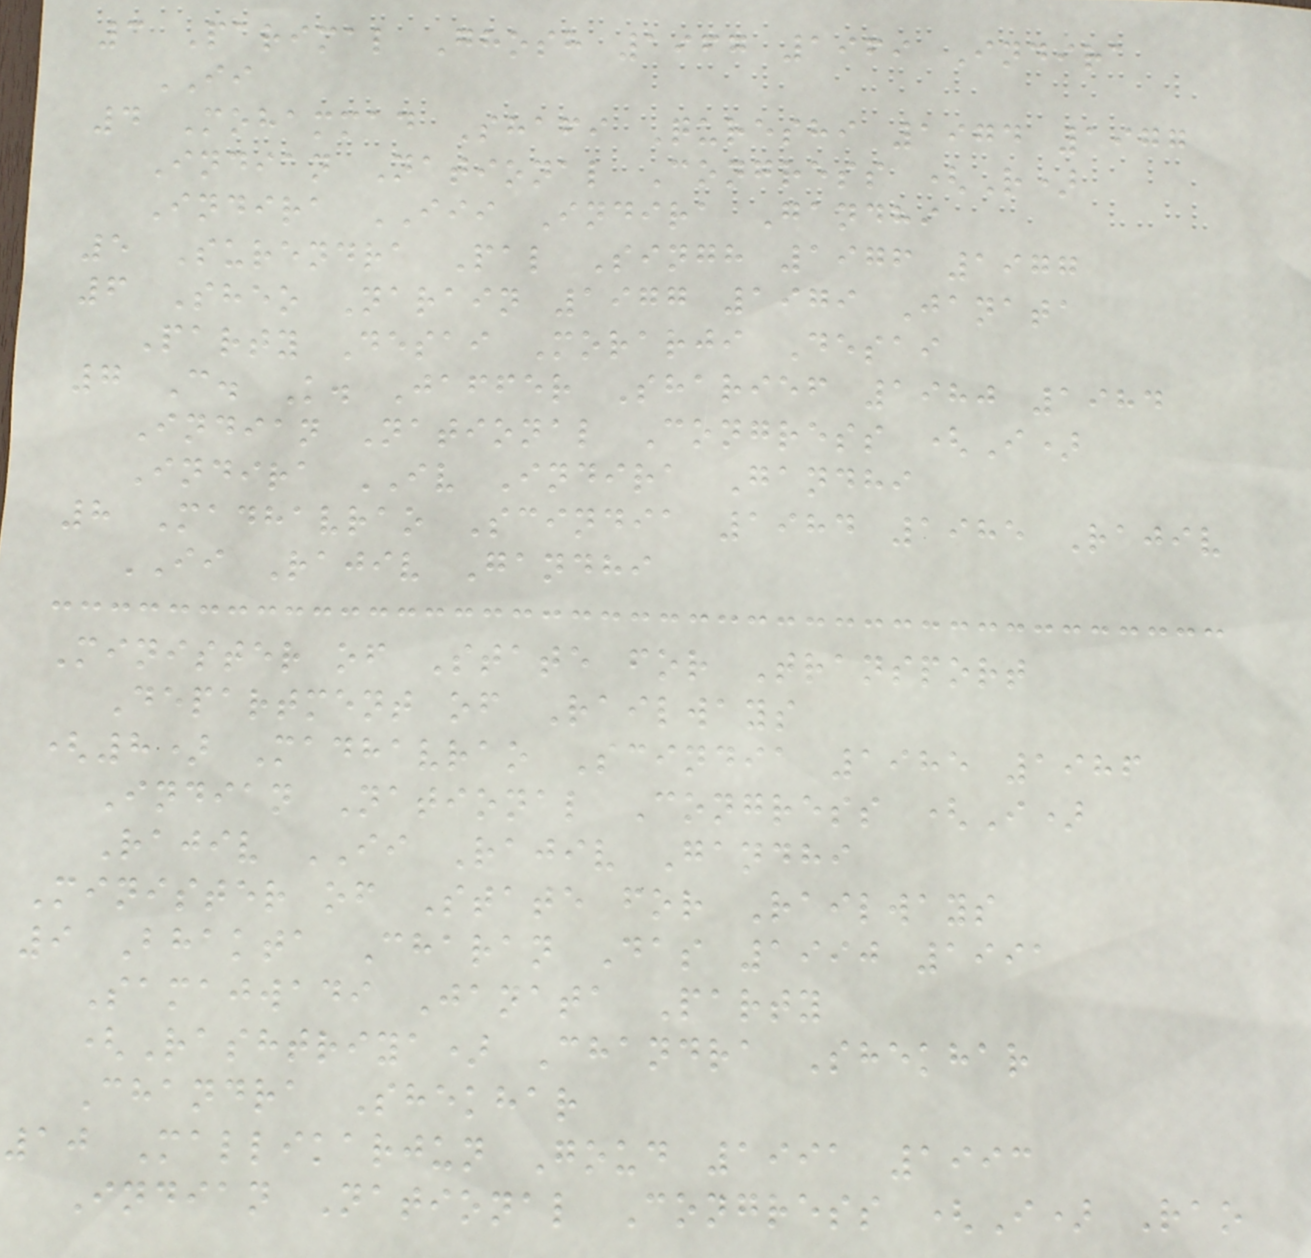3 Parimal Ghosh 1967 1969 Indira
II
4 Mohammad Shafi Qureshi 1974 1977
Indian National Congress (R)
Indira III Indira Gandhi
5 Surendra Pal Singh 1976 1977
6 Sheo Narain 1977 1979 Janata
Party Desai Morarji Desai
7 C. K. Jaffer Sharief 1980 1984
Indian National Congress (I)
Indira IV Indira Gandhi
8 Madhavrao Scindia 1984 1985 Rajiv
II Rajiv Gandhi
Minister of State for Transport
Department of Railways
(8) Madhavrao Scindia 1985 1986
Indian National Congress (I)
Rajiv II Rajiv Gandhi
Minister of State for Railways
9 Bhakta Charan Das 1990 1991
Samajwadi Janata Party
(Rashtriya) Chandra Shekhar
Chandra Shekhar
10 Mallikarjun Goud 1991 1993
Indian National Congress (I) Rao
